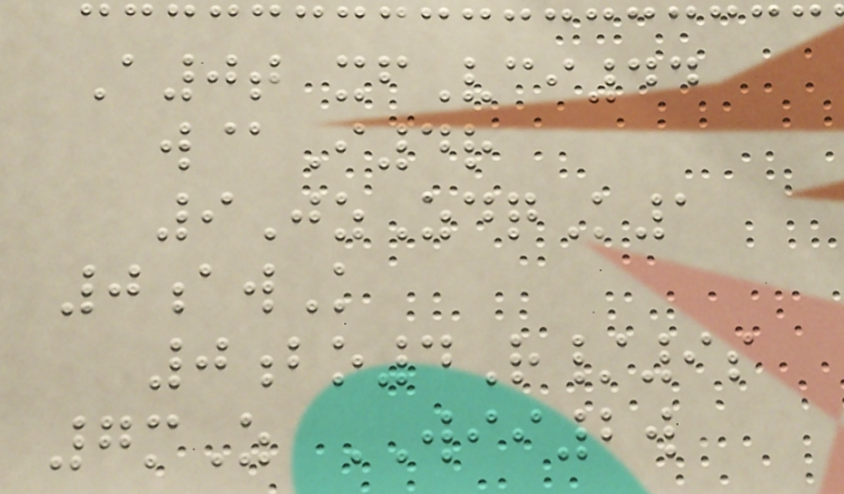A0t xfVci44
w@I4r
9JzZdqK1
0awK
0bo4R/9s
7mZ WII2w
